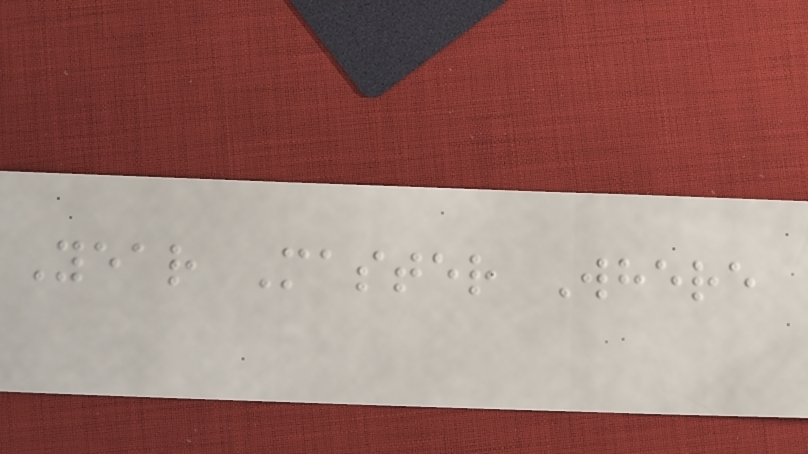Year Master Where
